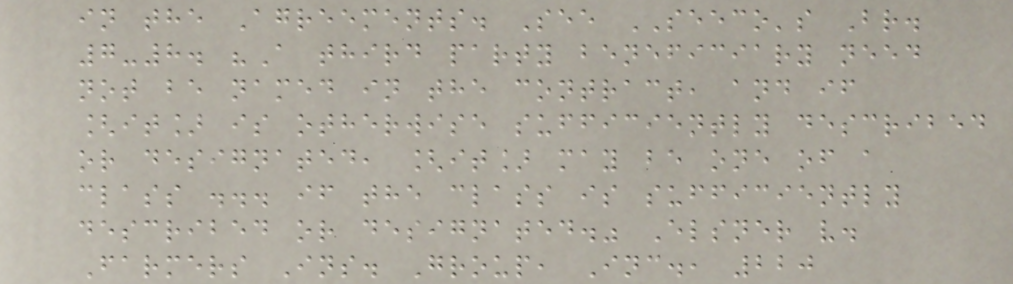in the Agreements. See SEECO's Br.
7-8. "A third party beneficiary need
not be named in the contract, and if
[it] is otherwise sufficiently described
or designated, [it] may be one of a
class ... if the class is sufficiently
described or designated." Elsner v.
Farmers Ins. Group, Inc., 220
